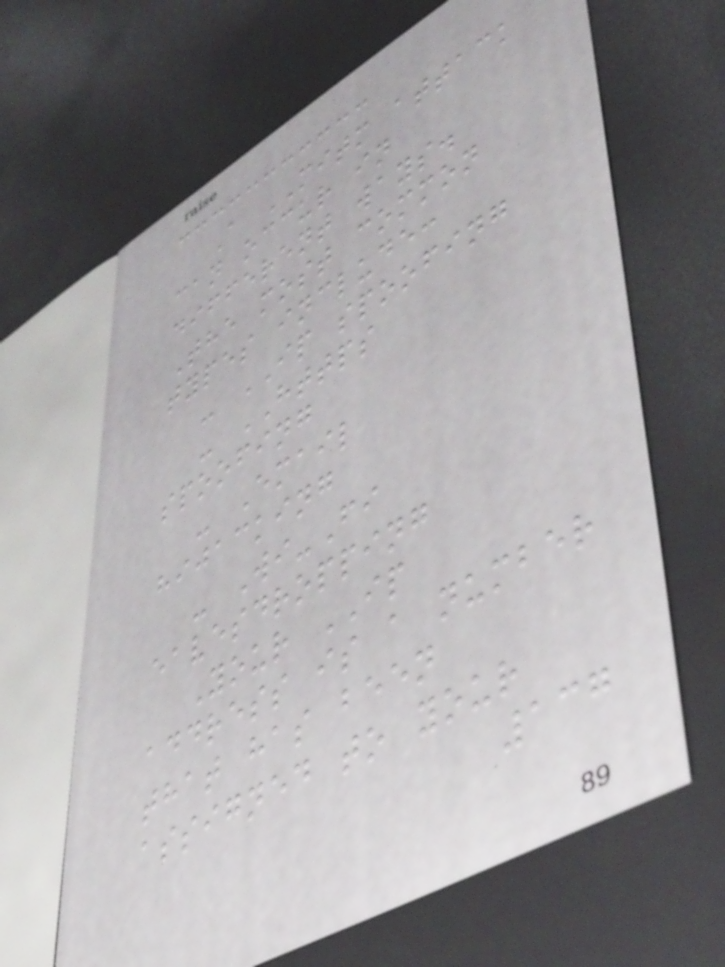A MITM attack
can occur in
different ways.
The most common
types include:
- IP spoofing
- HTTPS
spoofing
- Email
hijacking
- Wi-Fi
eavesdropping
Your IP
address is a number
that has been
assigned to your
137
